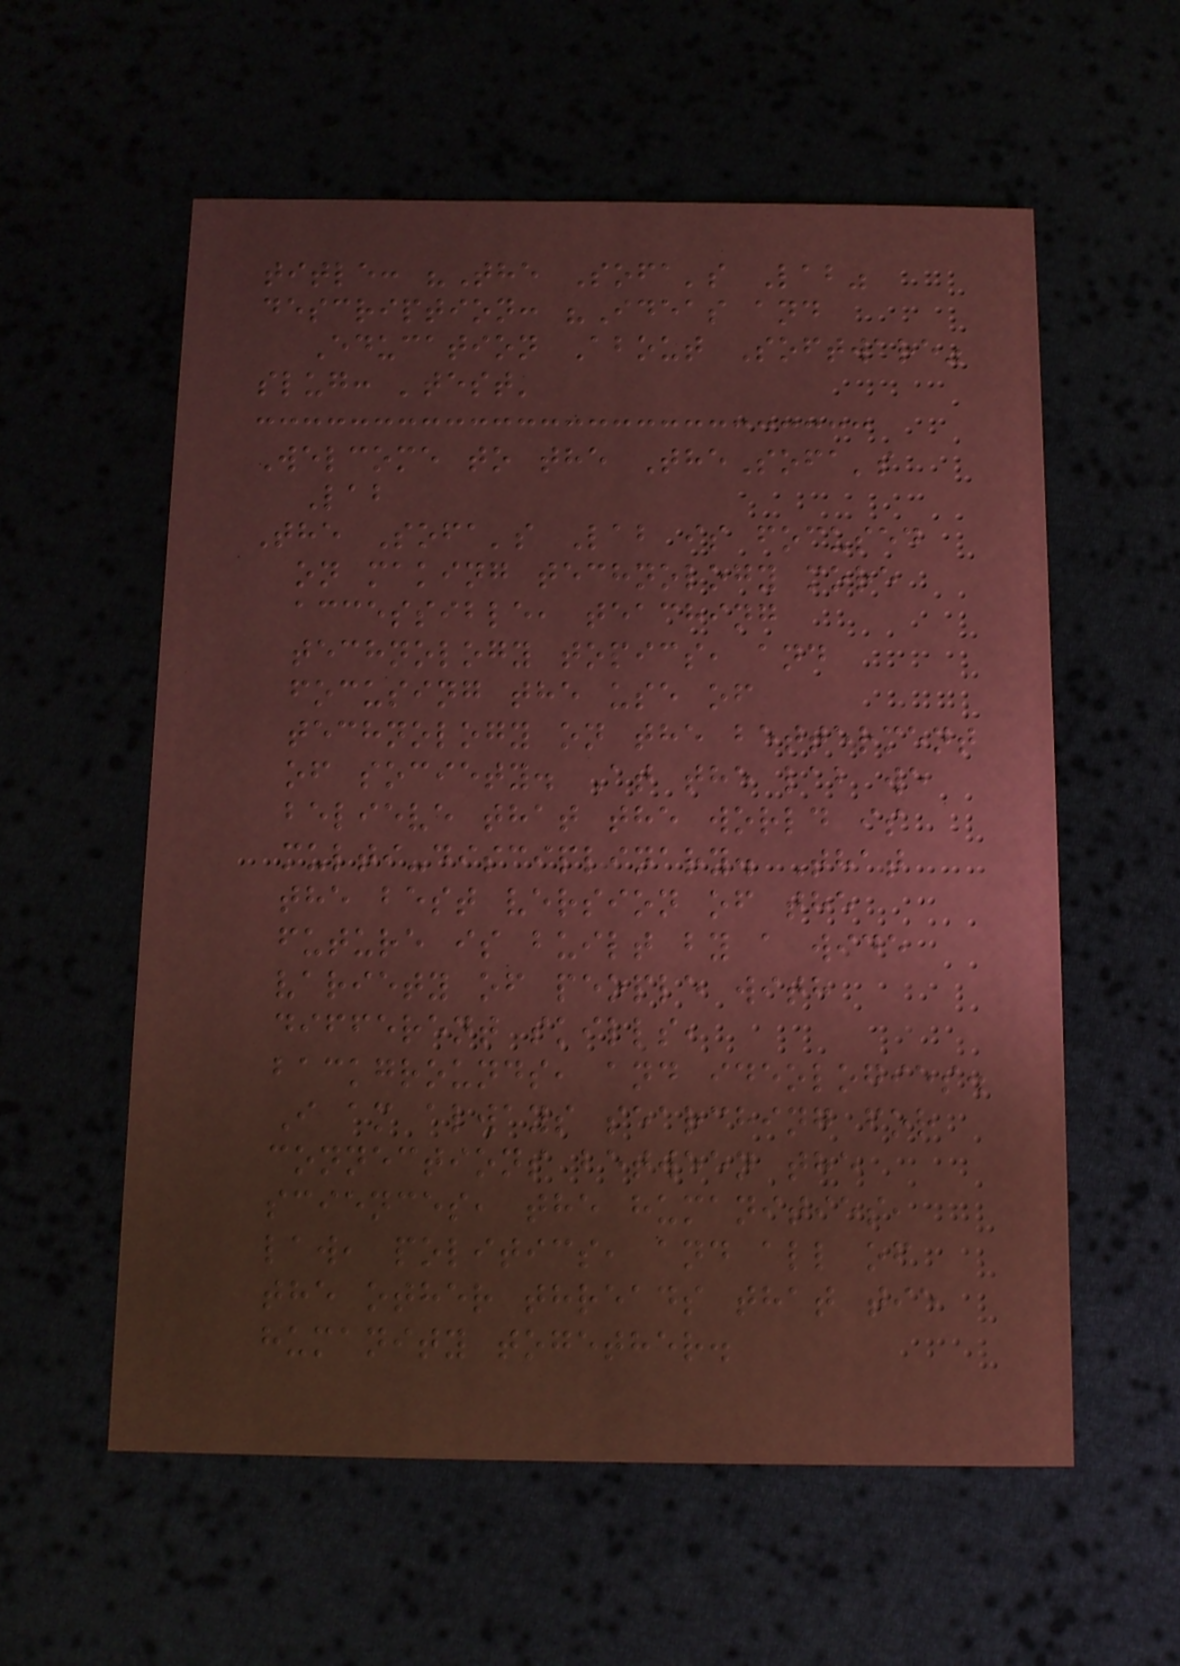title: "The Sofa's Lab"
description: "Ideas and
Education About Software"
slug: 'test'
Welcome to the TheSofa's
Lab
The Sofa's Lab is focused
on making technology more
accessible, teaching
technology topics, and
focusing the use of
technology on the betterment
of society. At the lab we
believe that the world is
multi-disciplinary. That
the best version of the
future is built by a wide
variety of people with
different skills,
backgrounds, and ideologies.
I am always searching for
connections between the
sciences, the humanities,
law, politics, and all of
the other threads that tie
humanity together.
